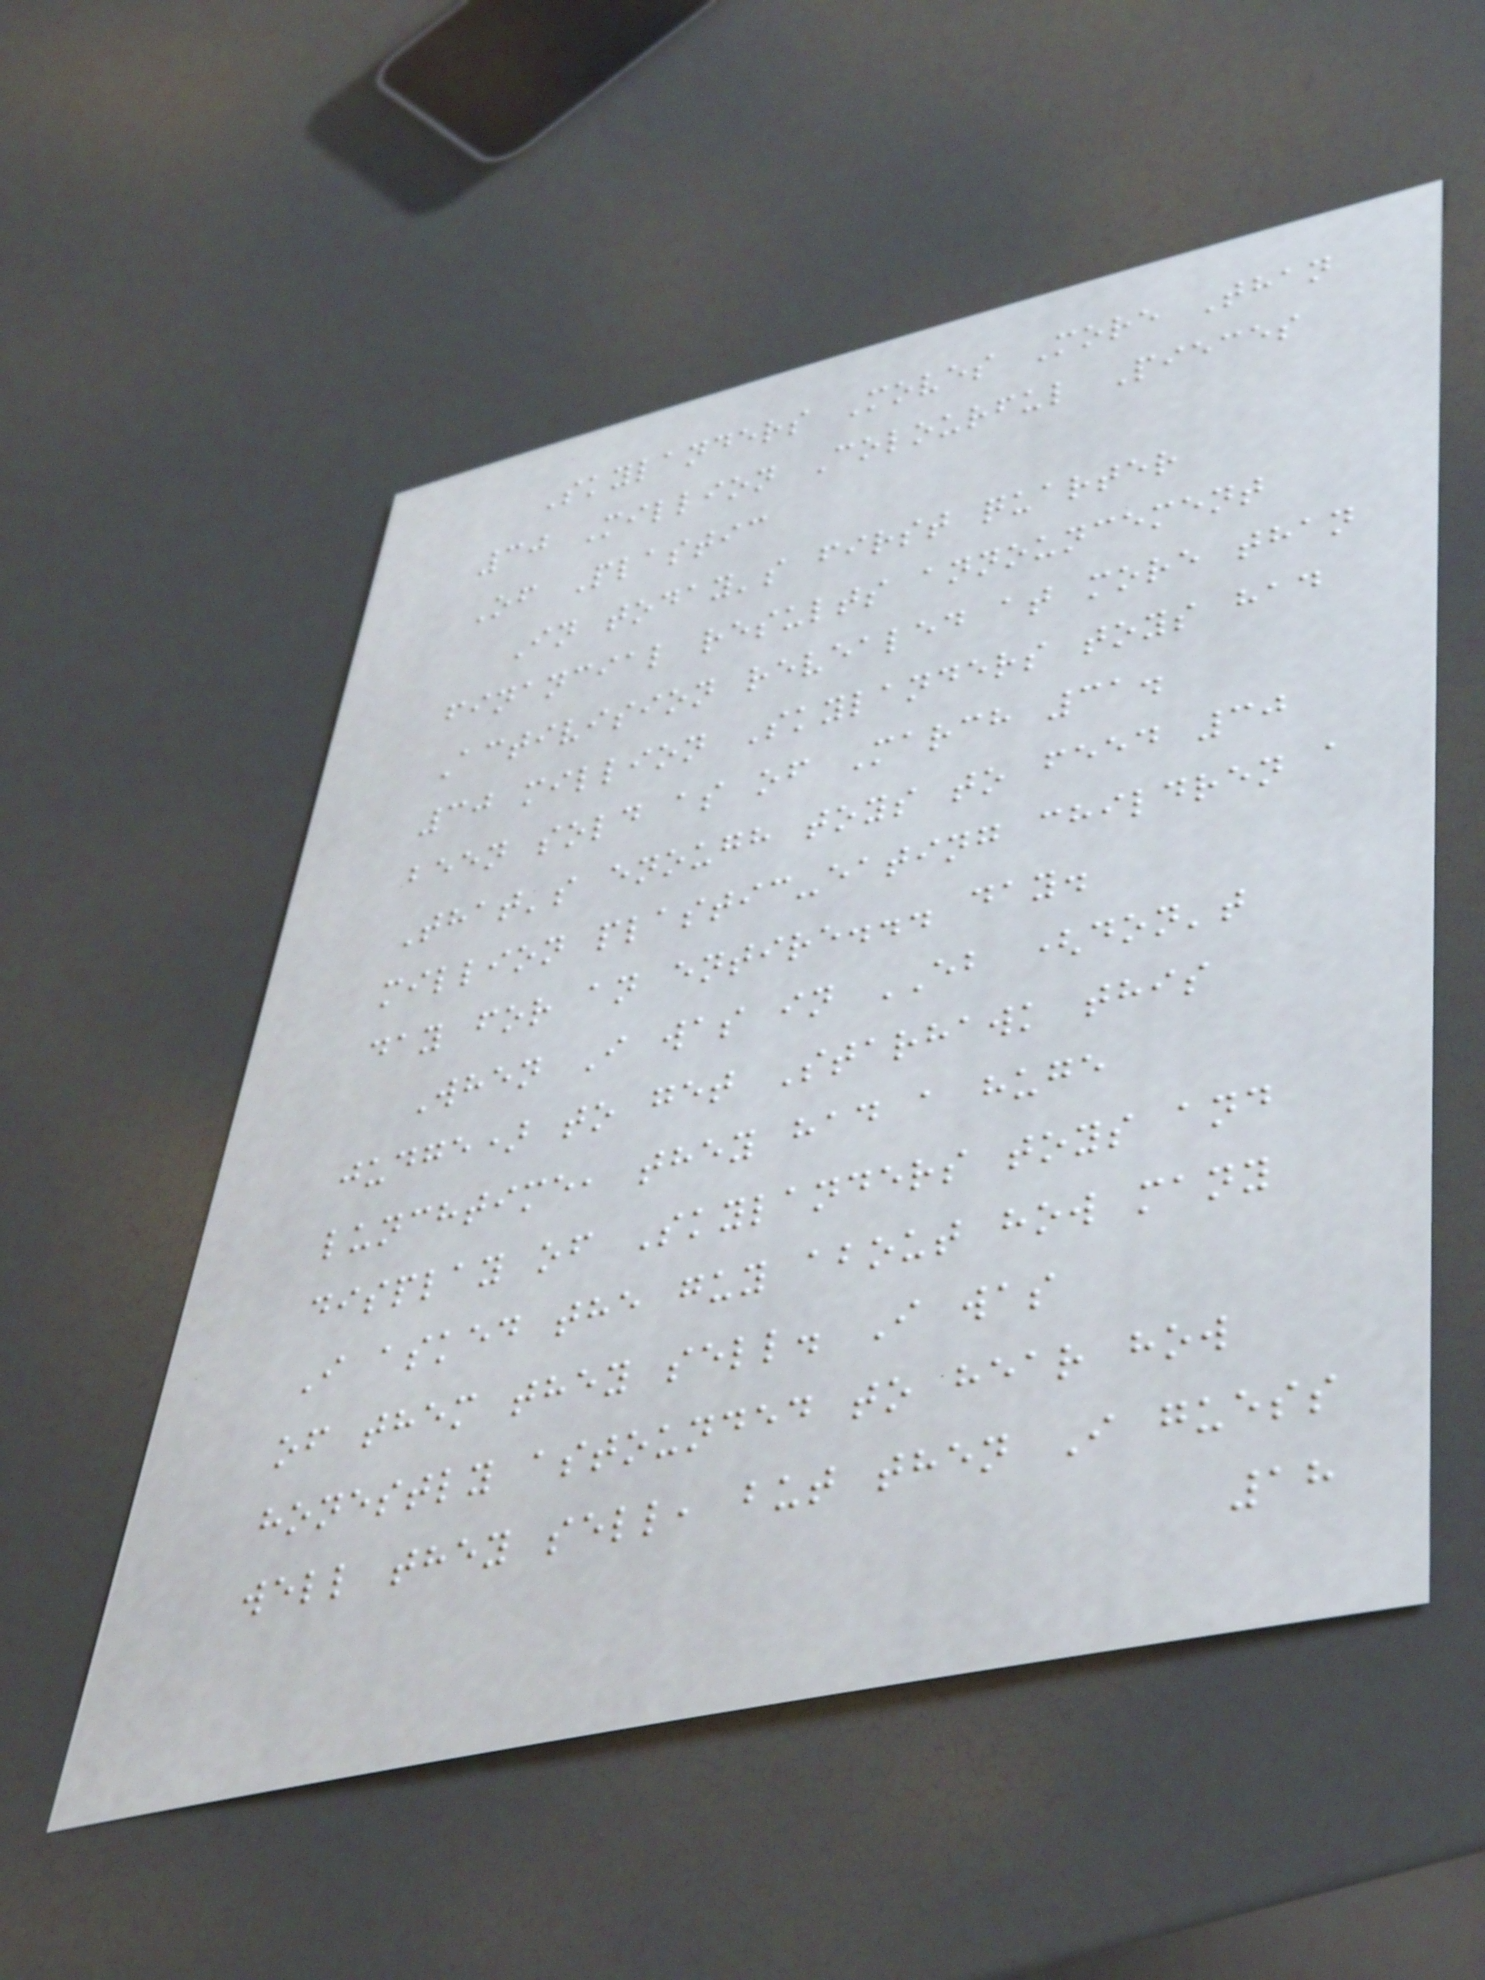Skylanders Moves More Than
30 Million Colourful Pieces
Of Plastic
In today's first quarter
financial results announcement
Activision revealed at more than
30 million Skylanders toys had
been sold as of March 31.
That's enough toys to feed 30
million plastic-eating children a
day for an entire... day.
When I was in EB (don't
judge) to get Starhawk this
lunchtime, they had a huge
display of Skylanders toys and
I asked the guy about how many
of them they sell. I was
honestly astounded to hear how
well they sell, but then I guess
18
